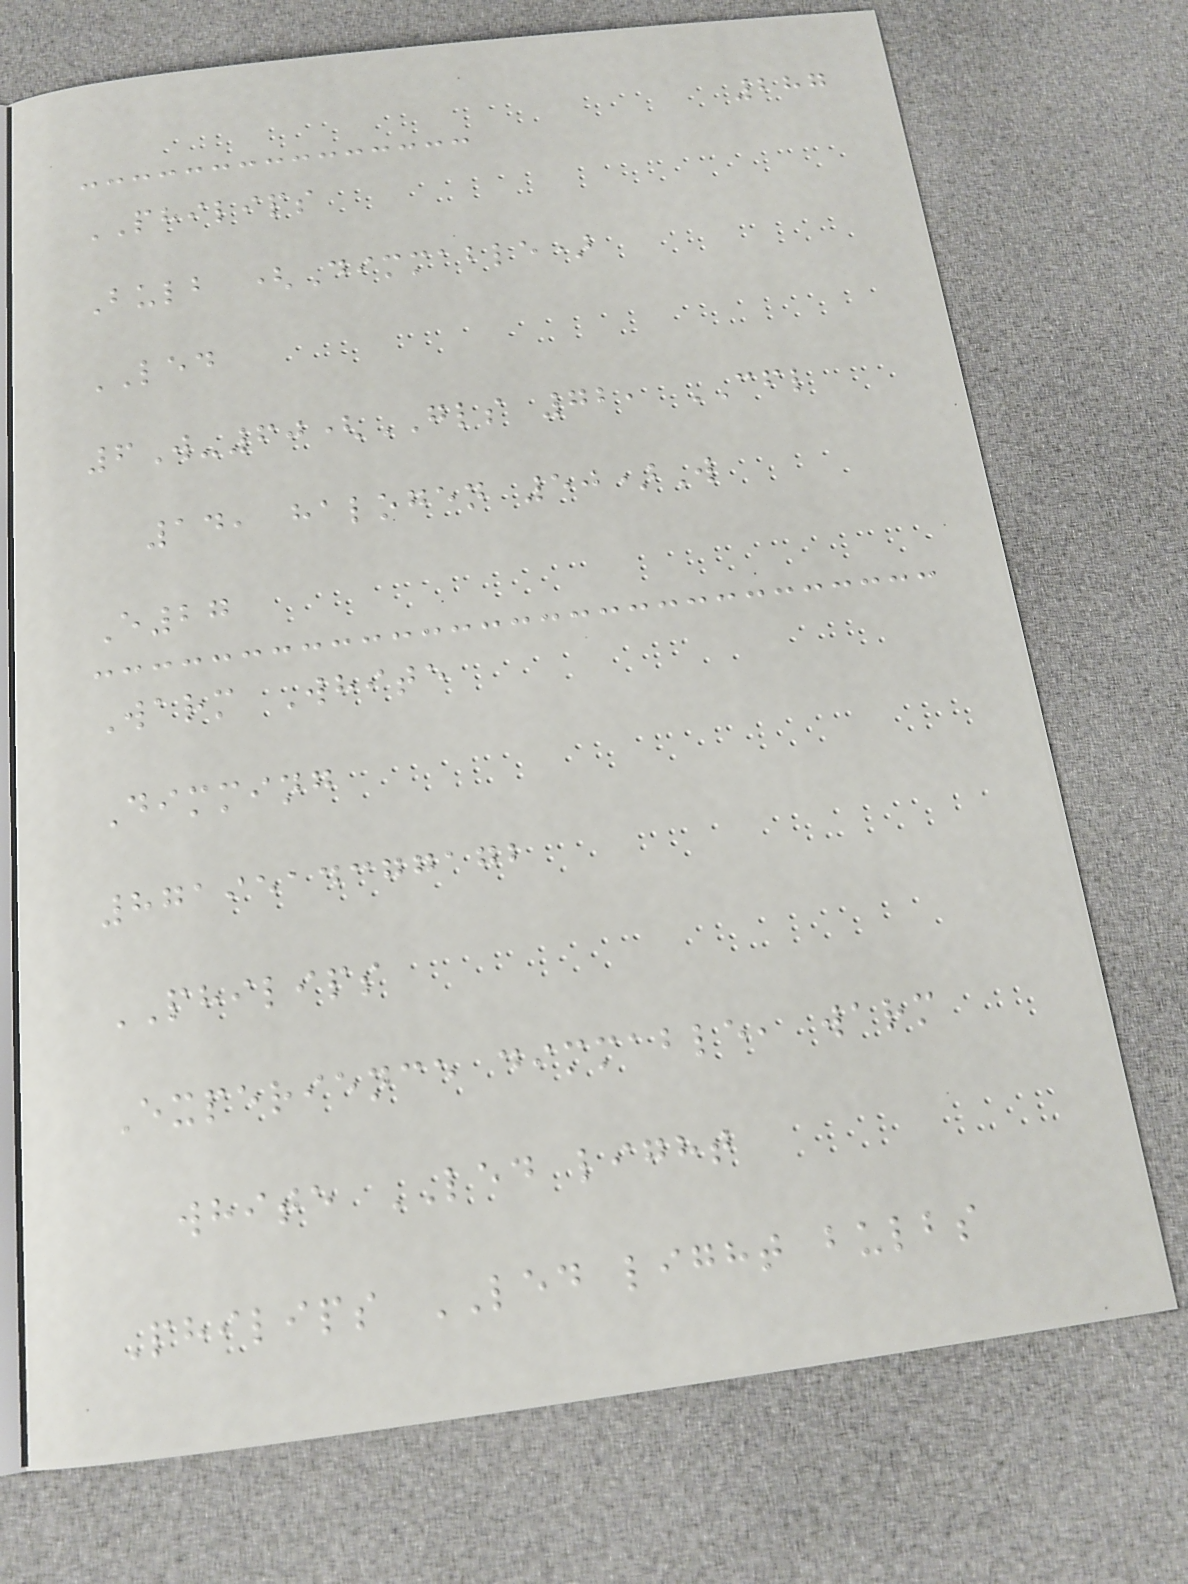287
PHILIPS
Bulb (Dimmable)
LED
6W-60(GLS 72, CFL
14, halogen 50)W
E27
Warm White
Dimming
8719514377172
PHILIPS
Experience dimmable, warm
white LED light
Philips LED light bulbs
